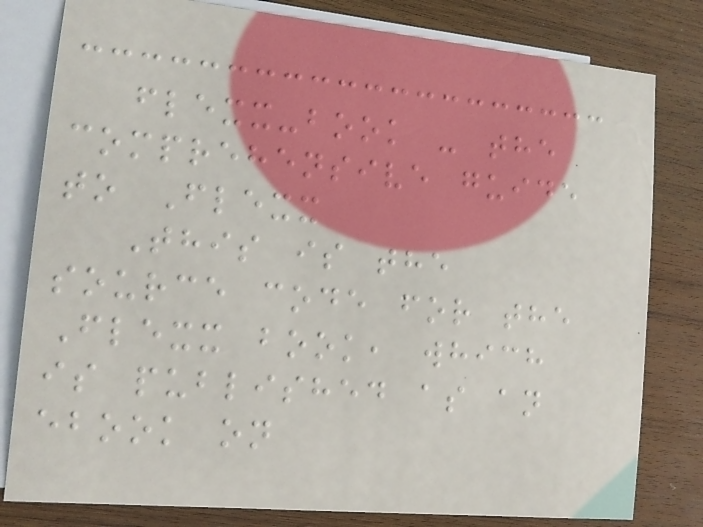flexx-book - the
comprehensive guide
to Flexx
This is the
source code for the
Flexx book, which
is published as an
ebook on
